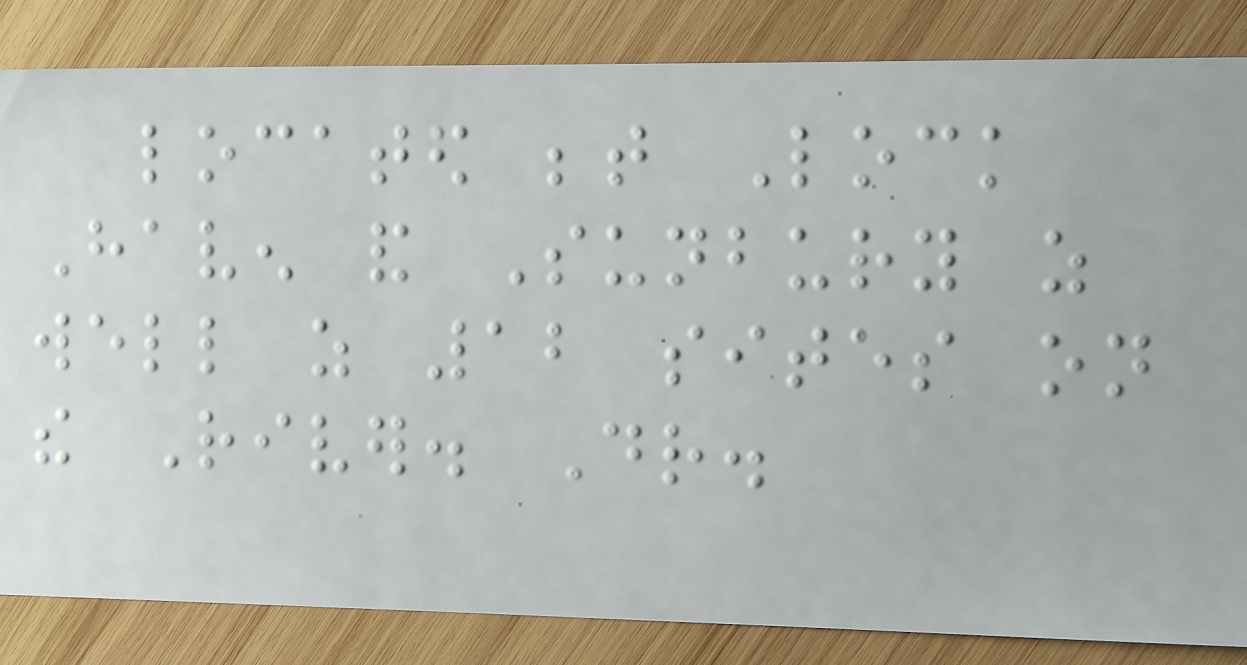located between Lock
Haven and Sunbury as
well as 12 sites on
the River. Dr.
